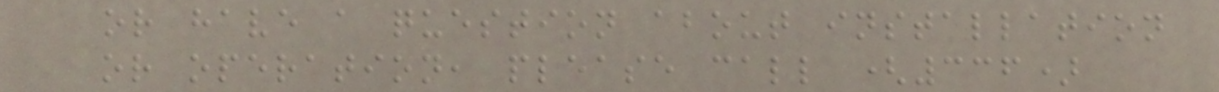or have a question about installation
or operation, please call (336)
